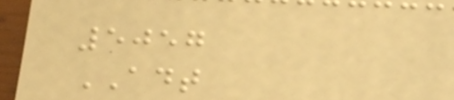5057
ADT
